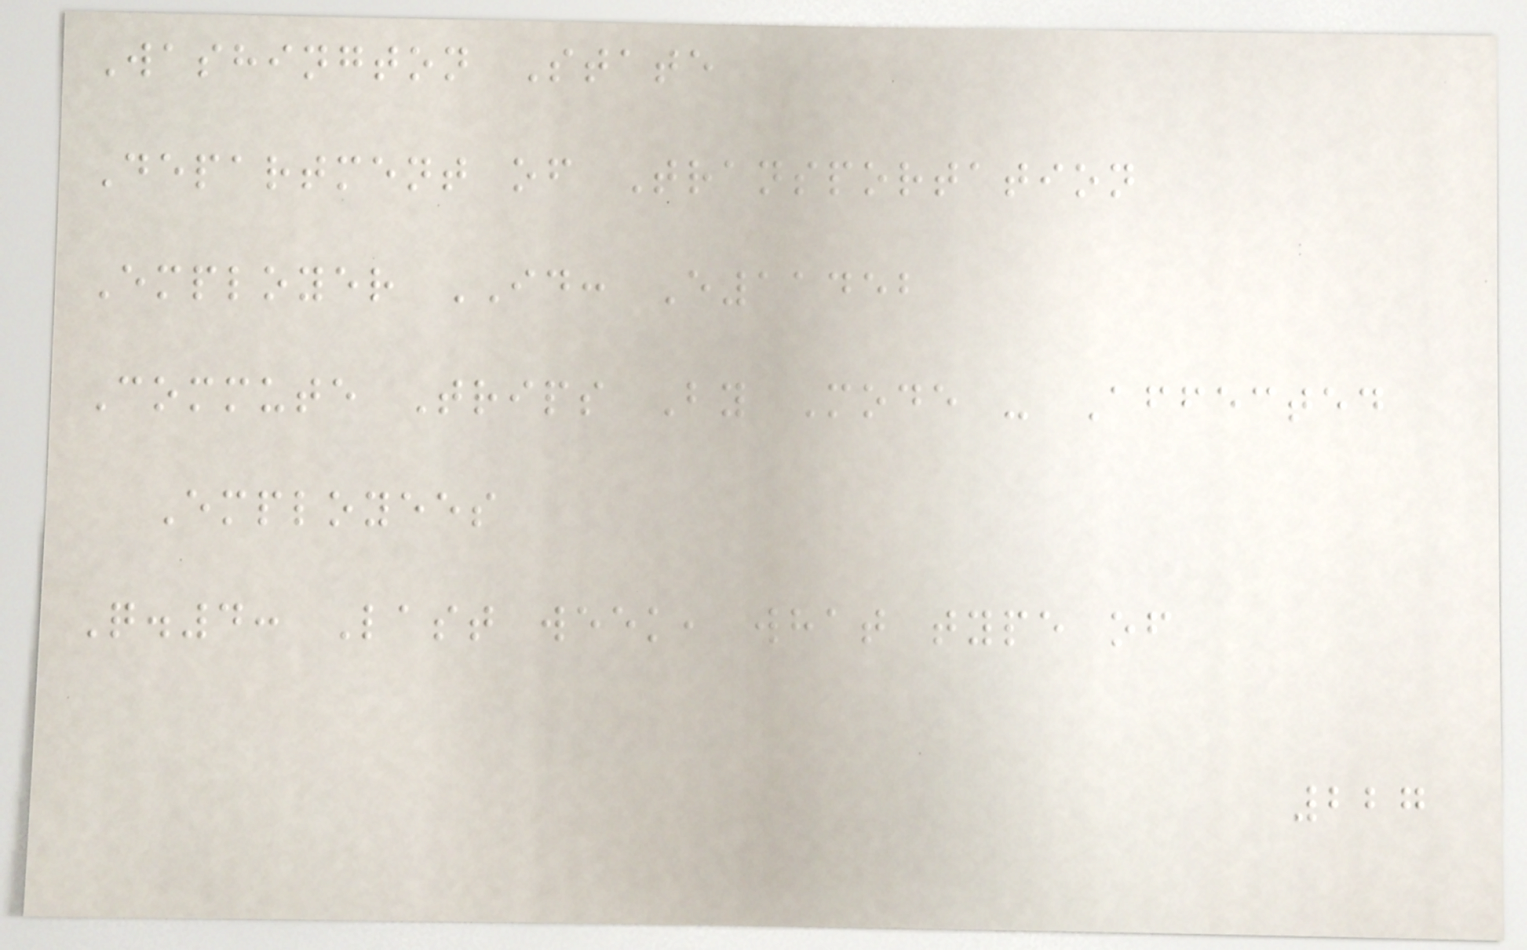Washington State
Department of Transportation
Employer ID: E11452
Commute Trips By Mode - Affected
Employees
Q.4: Last week, what type of
227
